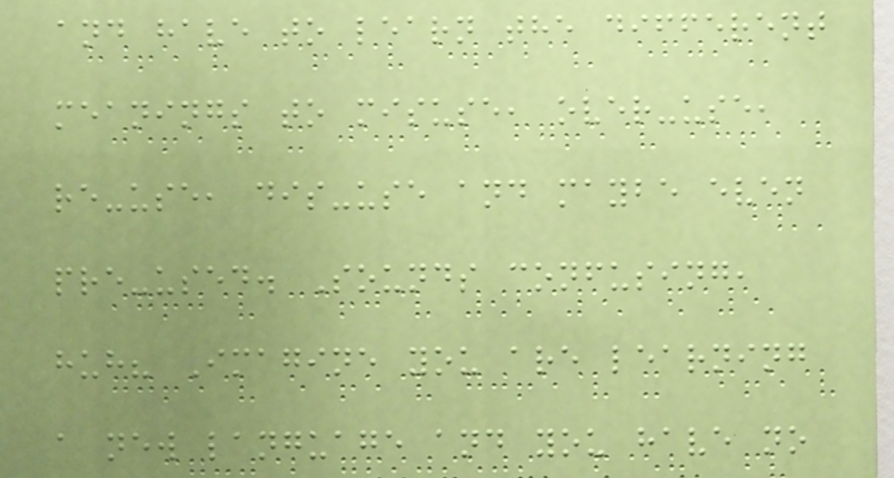and have to learn the different
meanings to misuse, over-use,
re-use, dis-use and maybe even
pre-used. Sounds confusing,
huh? Imagine you are learning
a new language and you have no
